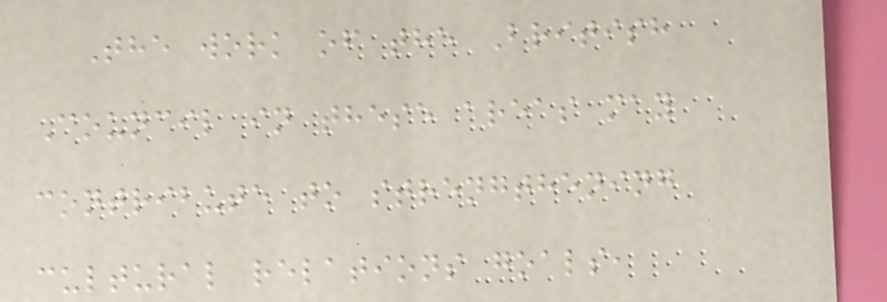The work of the British
Council in these areas may
contribute to strengthening
cultural relations goals,
